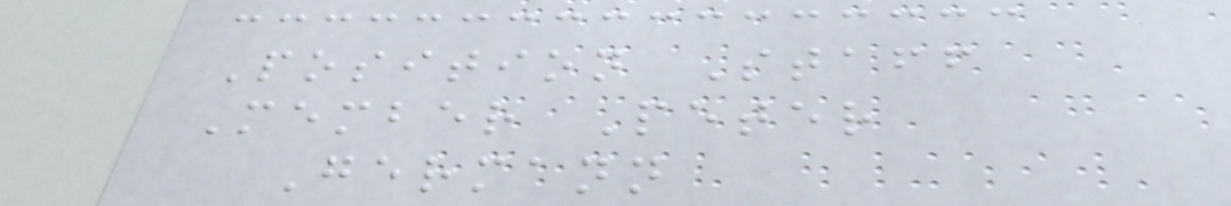Position Staff
Member Peter
Germann
